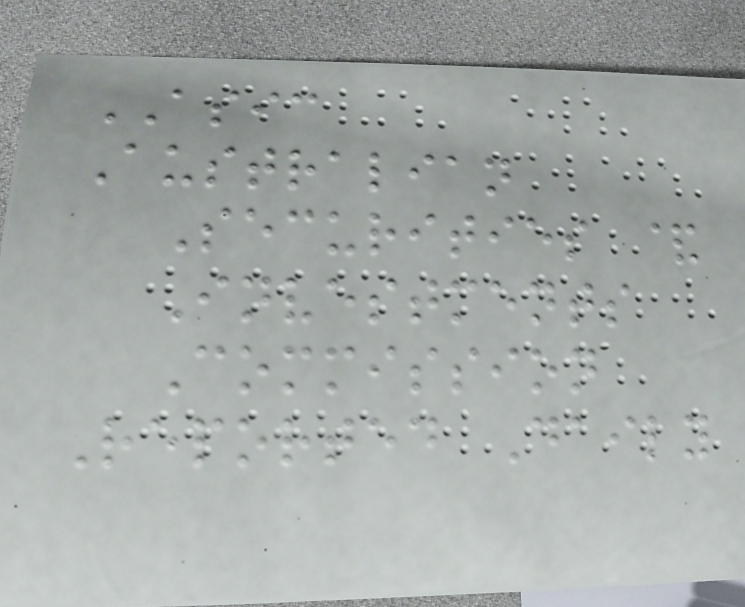ASIC
Australian
Securities &
Investments
Commission
Reported Daily
